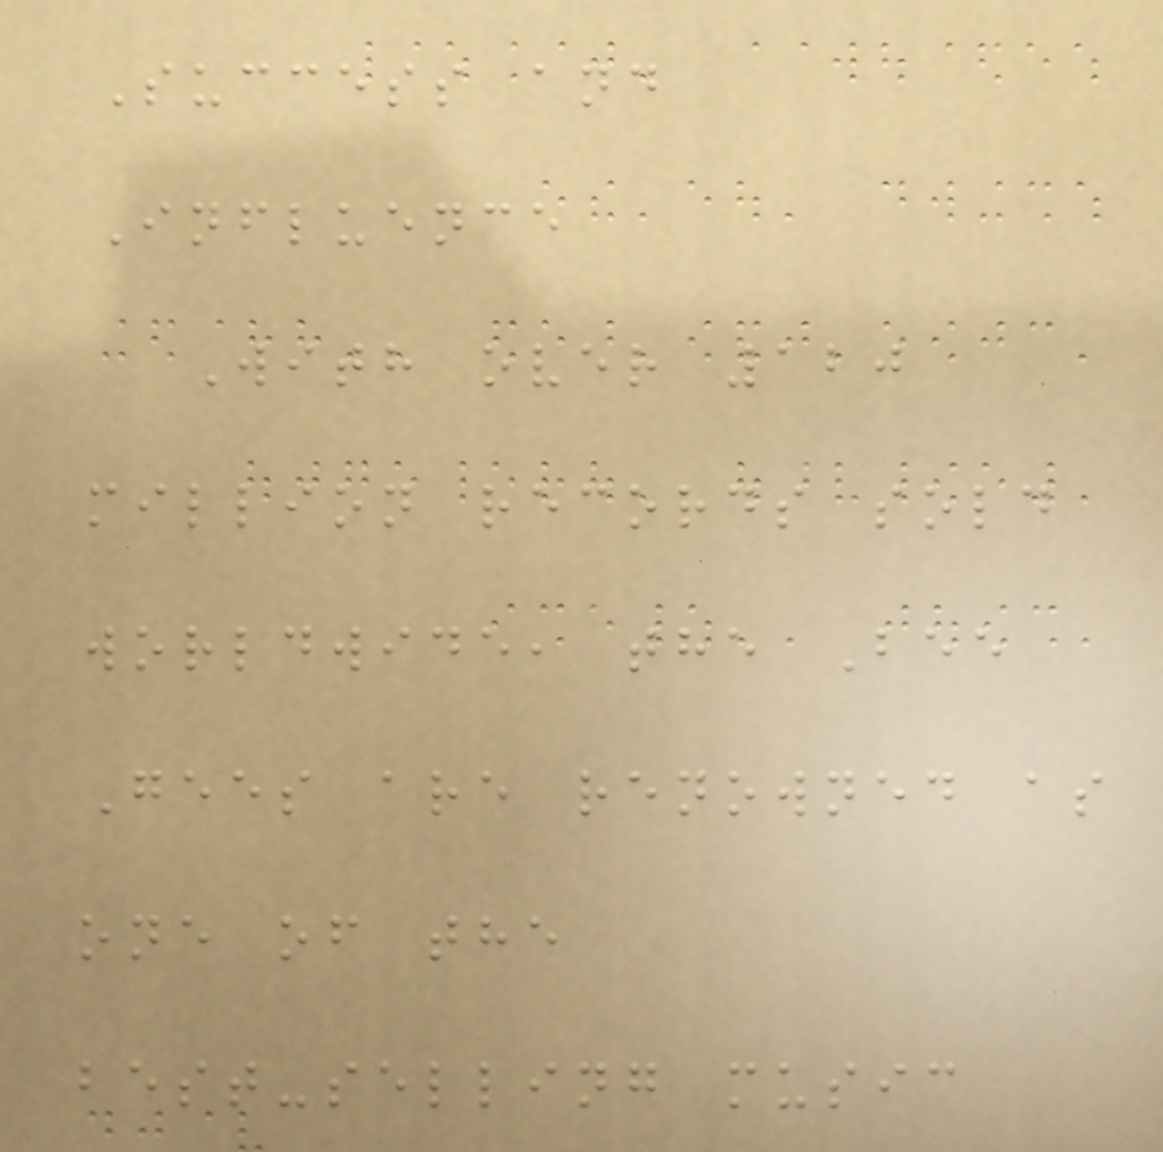Success and
Influence
With over 120
million records sold
worldwide, the Bee
Gees are renowned as
one of the
best-selling music
